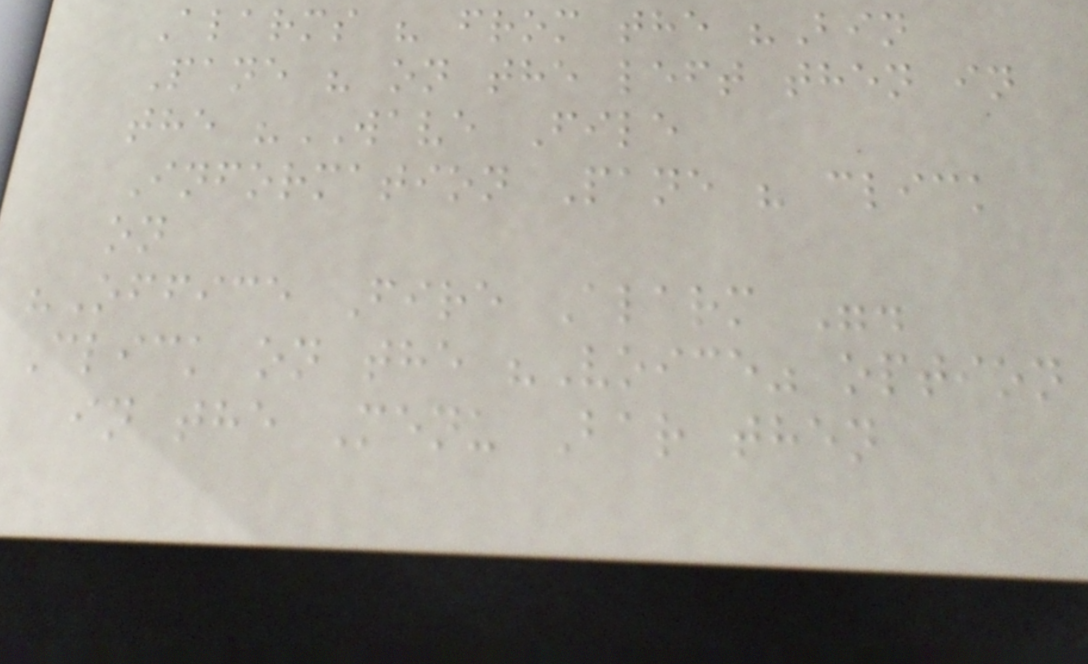Alarms " from the "Bin
Pane " on the left then in
the "WAVE File
Information Pane " click
on
"Office Fire Alarm ".
Click on the "Voice" option
in the Menu Bar then
